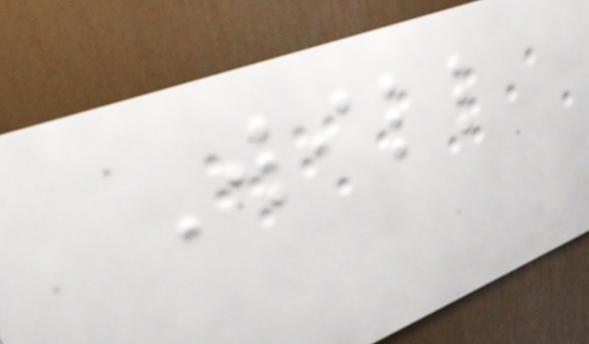Will
